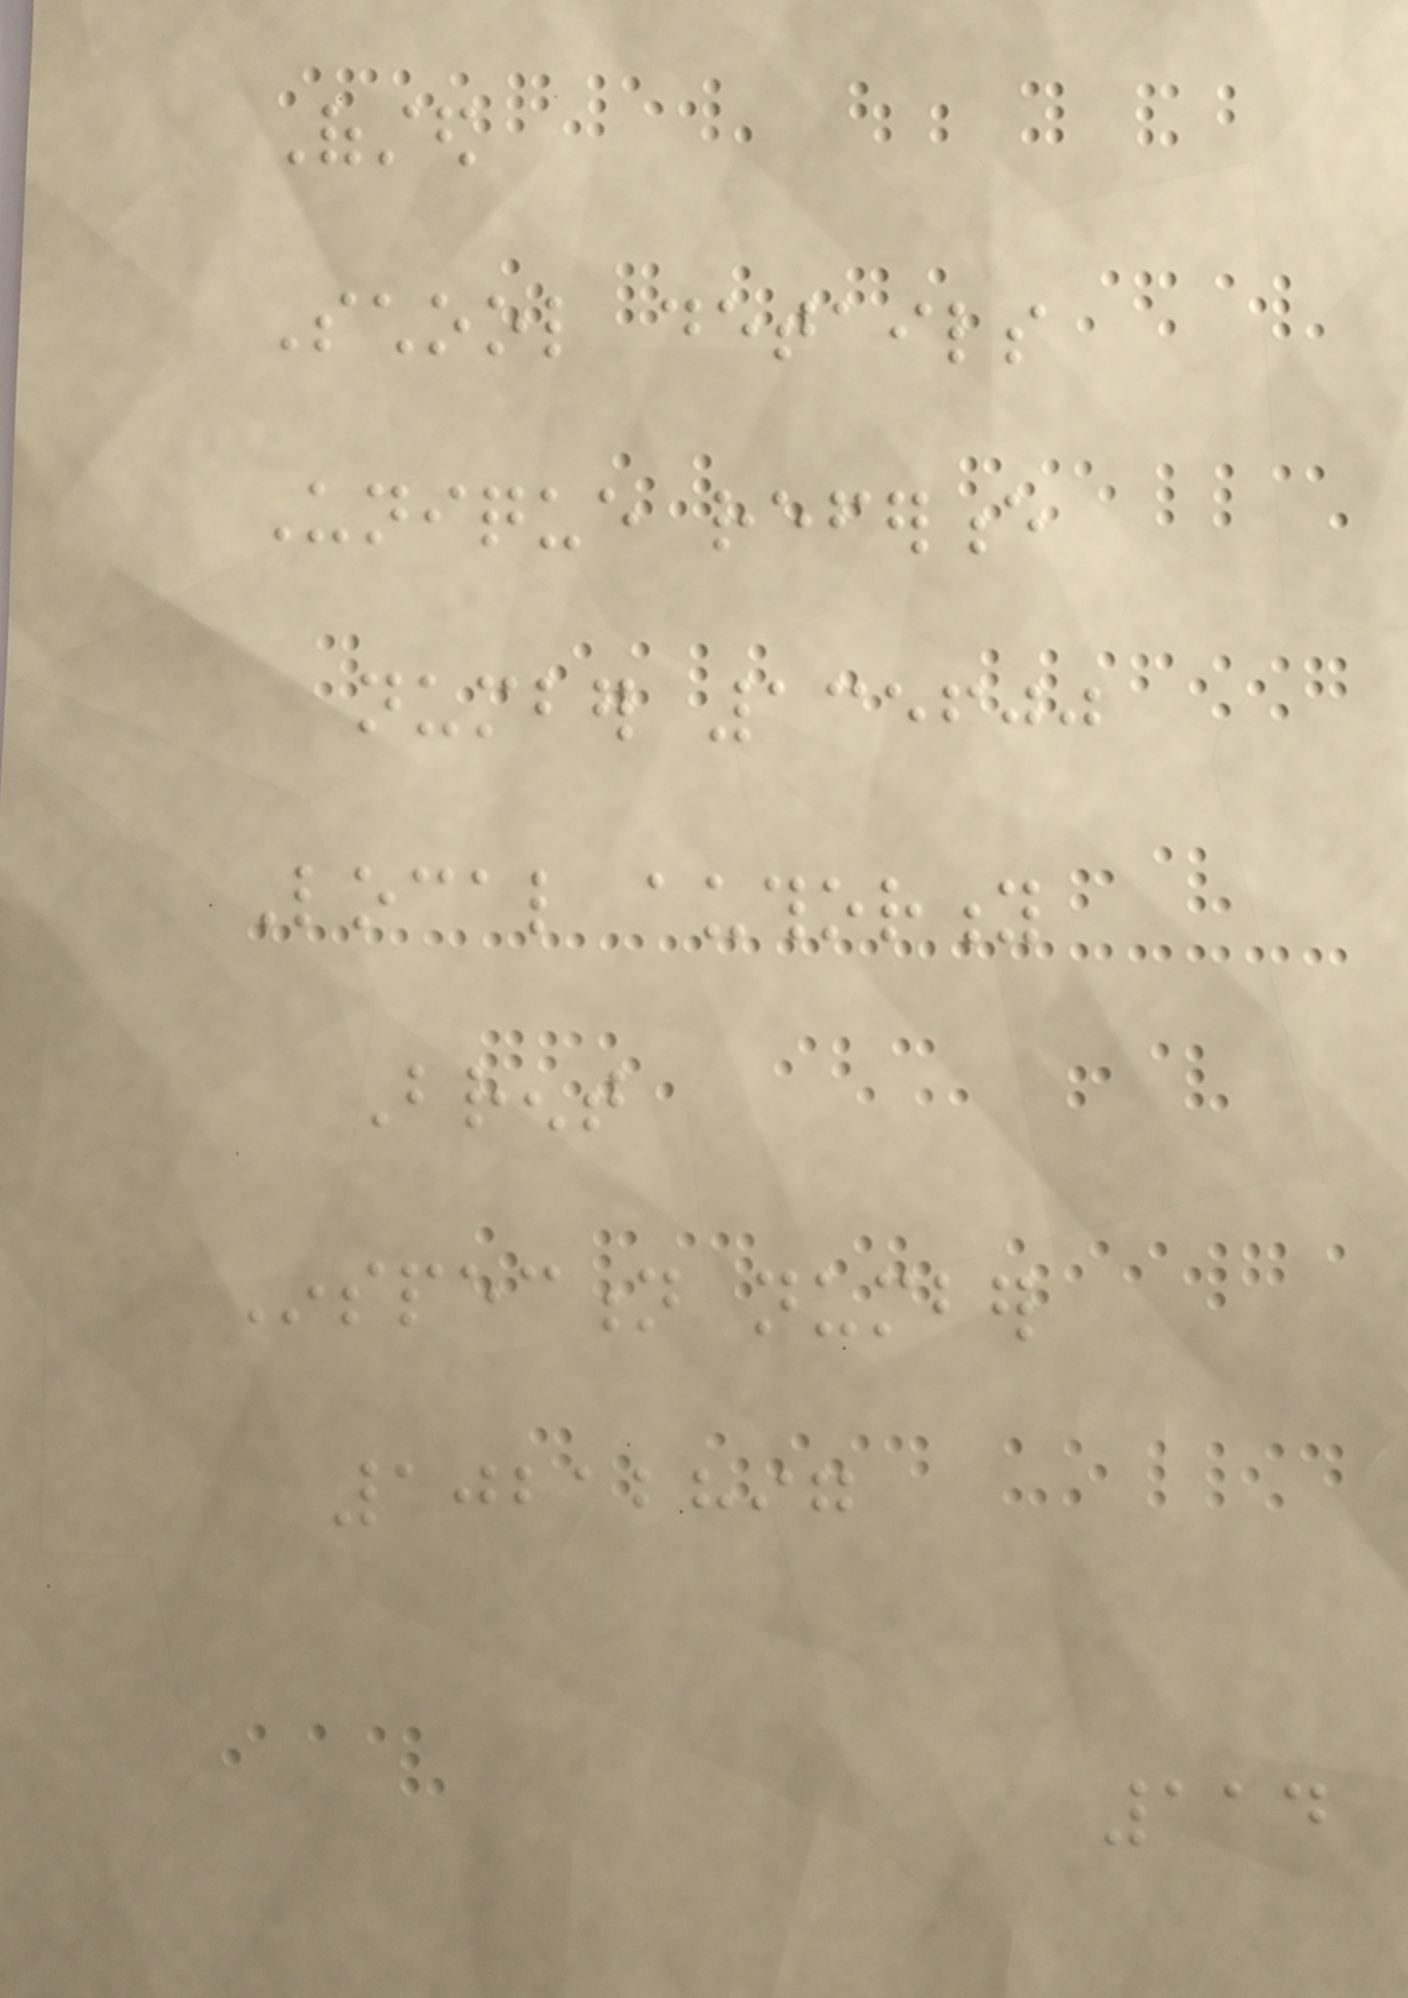Ofsted
School details
Unique reference
number 135600
Local authority
Brent
Inspection number
10212897
114
